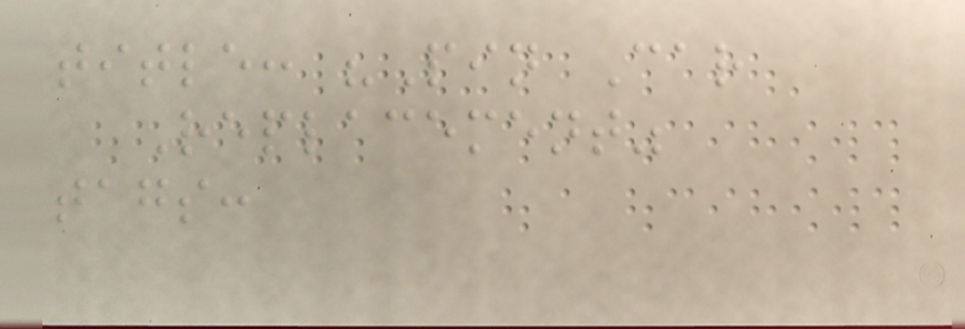title: "Pin Car
Replacement"
tags:
